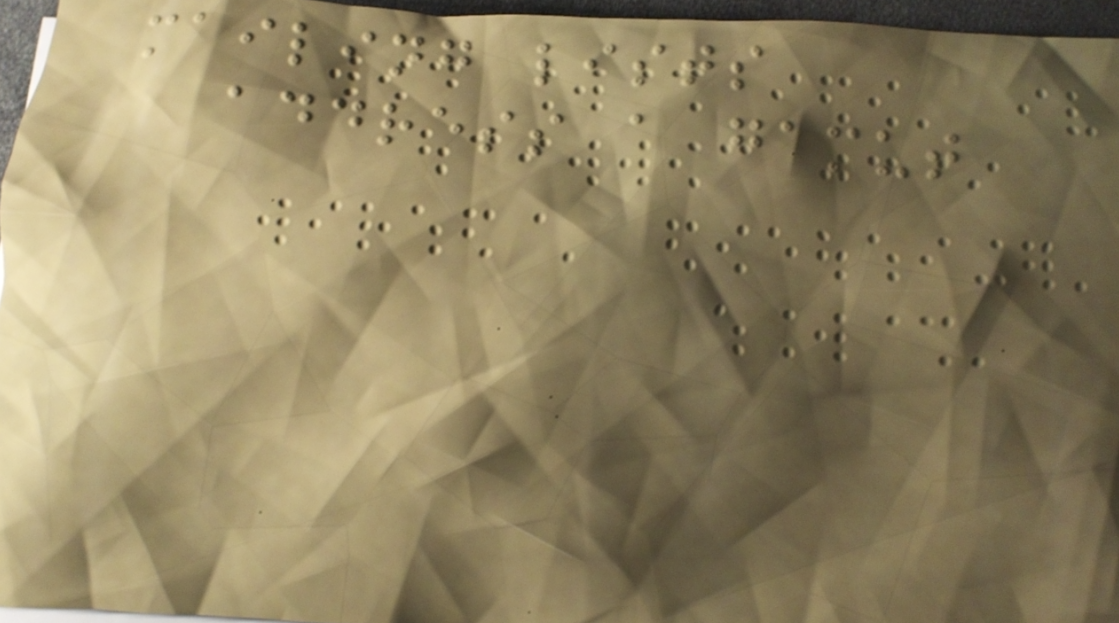mailing lists
address a gamut
